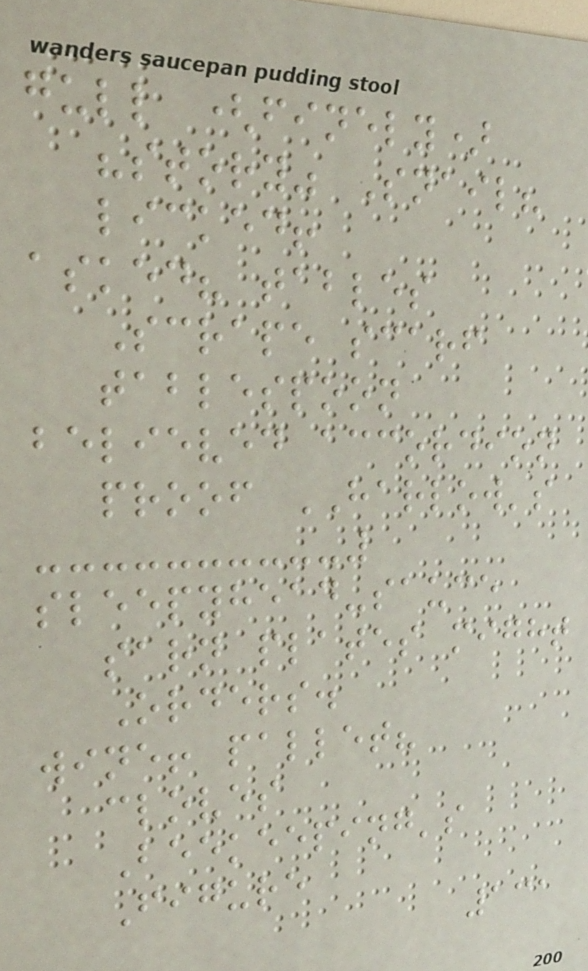gull (finely)
"story" Snail?
licked!
asked? tables
Scrape scarf
tablespoon
believed accordion
proof HARLOW's
sleepyhead-sauce
sarn plates might
Orders.
wine! pallet?
cloves
Beekeeping's
Figure
131
